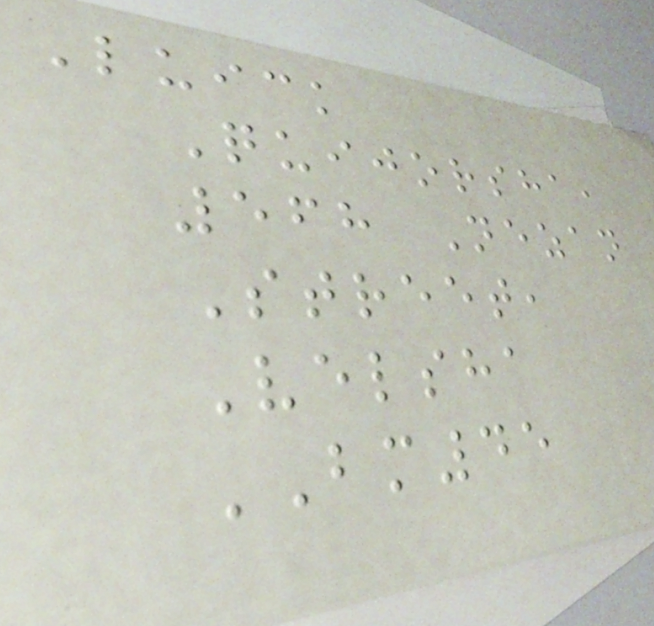Luick
Quijorsha,
568 Nezan
Street,
Velsha
BM45
